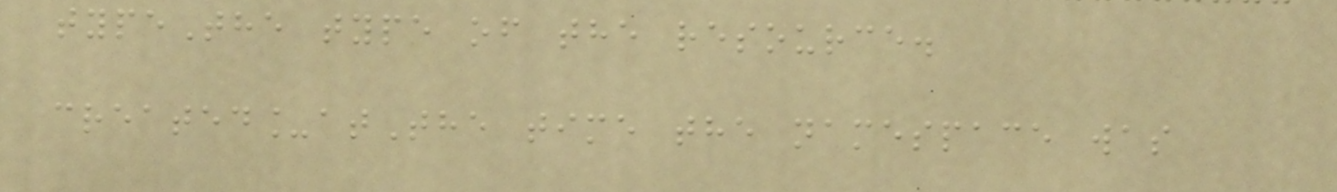typeThe type of the resource.
created_atThe time the namespace was
